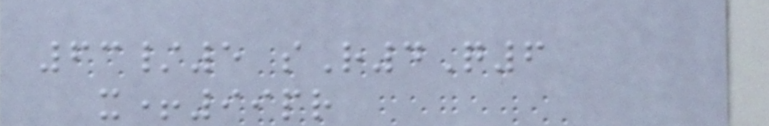63/5 sR4Q6
x+99pr
